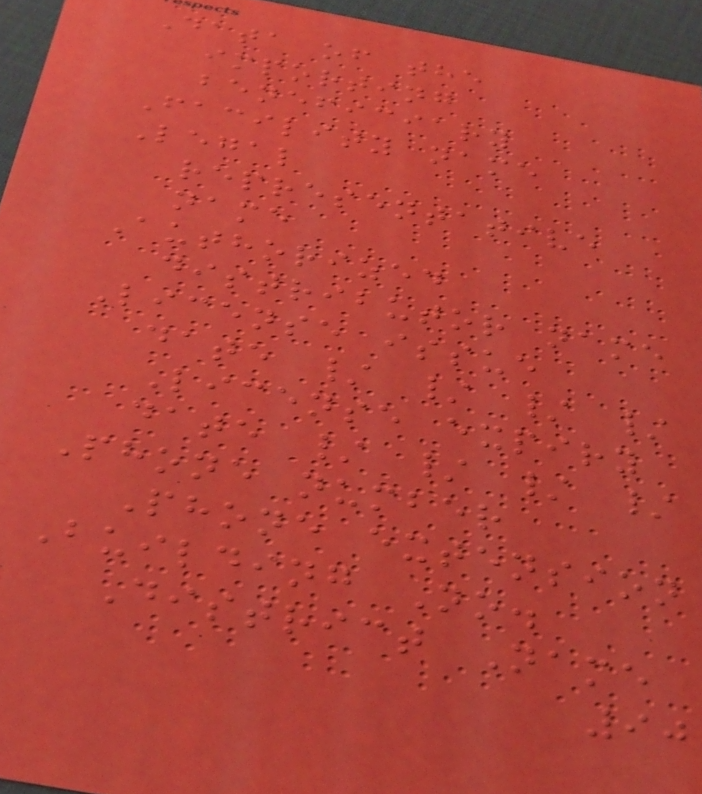Data of the
importing
beneficiary
Facility name
Legal
representative
name
Authorized
distributor name
License issue
date / / / /
License expiry
date / / / /
Phone number
Phone extension
Building No.
District Name
90
